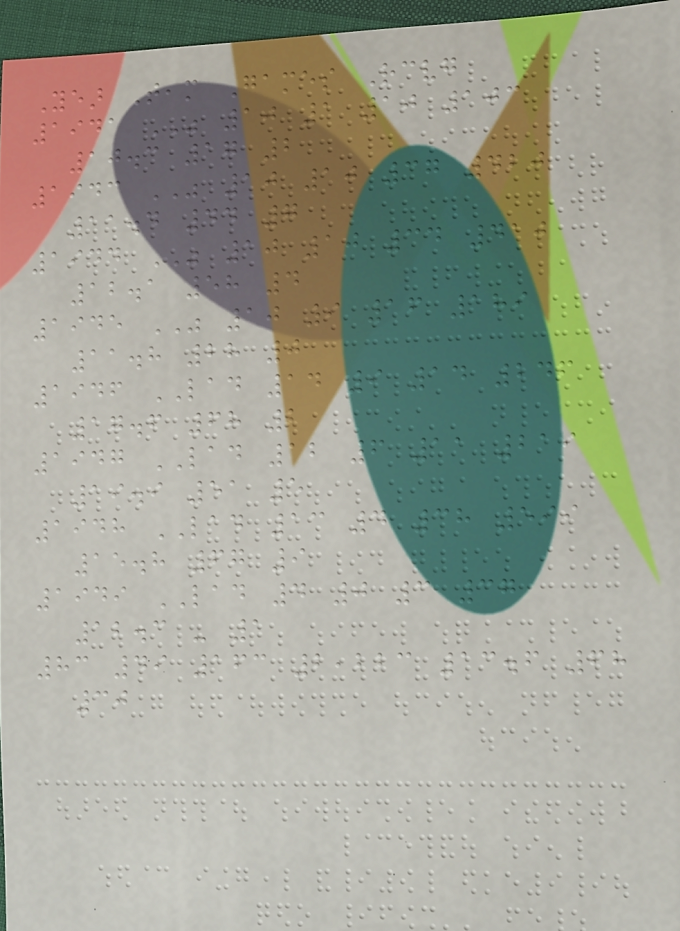Year Team Games Receiving
1941 WAS 10 1 10 103
10.3 17 2
1943 WAS 10 10 37 420
11.4 44 7
1944 WAS 10 10 34 410
12.1 58 4
1945 WAS 10 9 16 189
11.8 28 0
1946 LAD 14 9 14 246
17.6 68 2
1947 LAD 12 6 11 219
19.9 51 5
1948 LAD 13 4 38 599
15.8 67 9
1949 LAD 4 0 3 37
12.3 - 1
83 49 163 2,223 13.6 68
30
